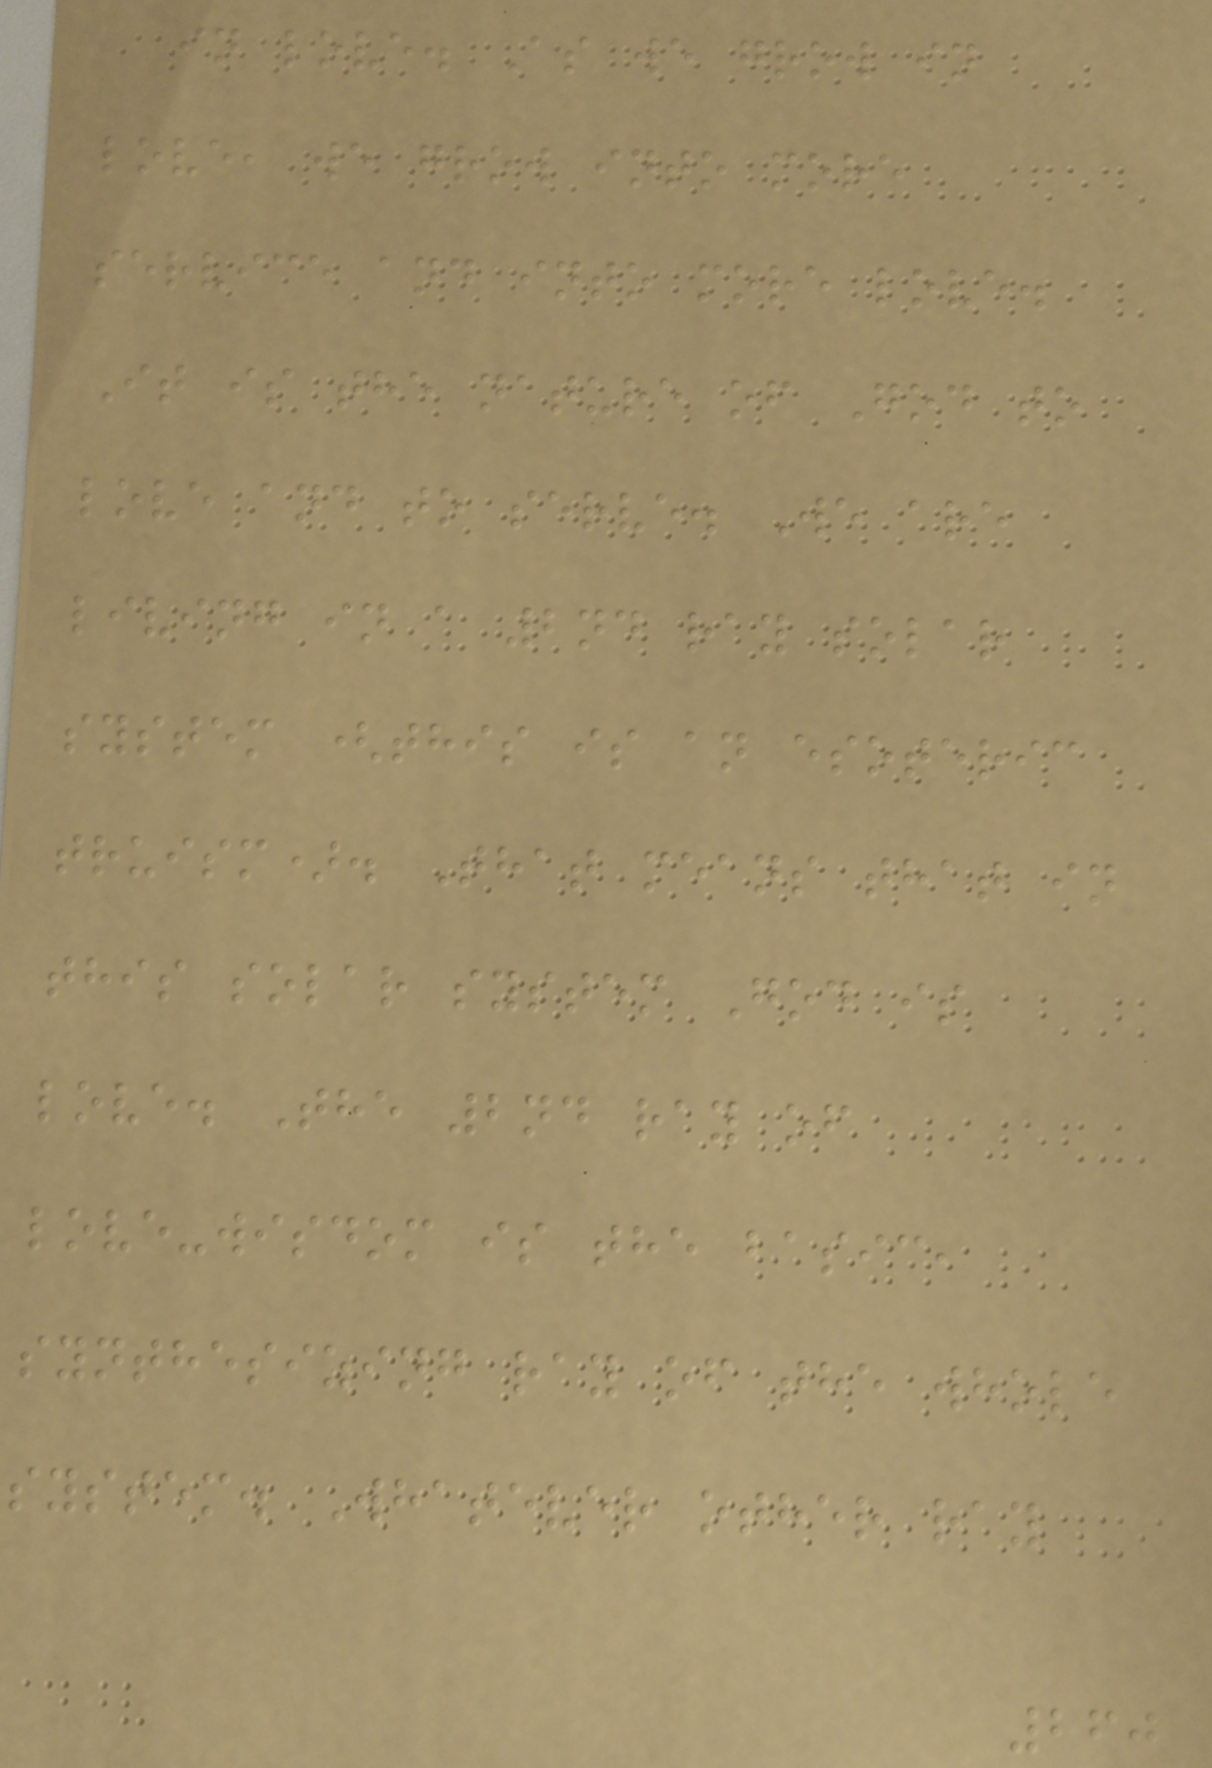in love. As we grow in
love, we grow into more
service and into more love.
It is the nature of God to
love and to serve. We are
living in a 2nd ray solar
system (this is an esoteric
truism). That means that in
this solar system God is
love. The 2nd ray of
love-wisdom is the basic,
synthesizing ray of the whole
system. Whatever other ray
260
